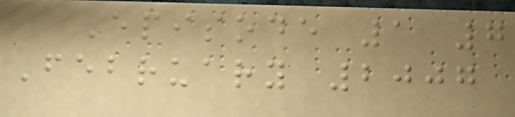Episode 1 7
February 2007
